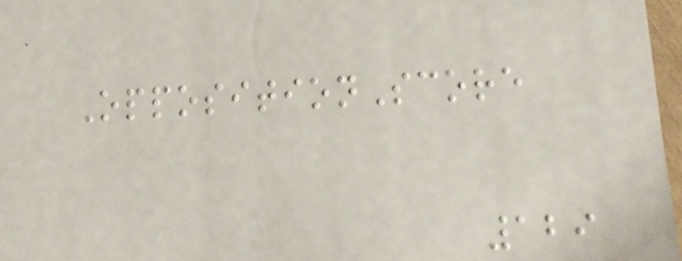OppositionScore
129
